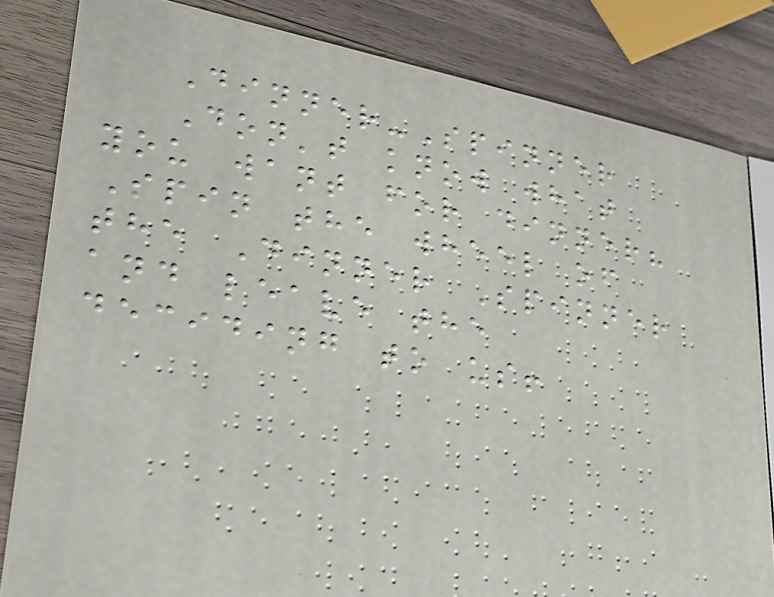Dinner-Spinner
Don't know what
you want for dinner?
Spin the wheel of
the Dinner Spinner
and leave the
deciding to us!
